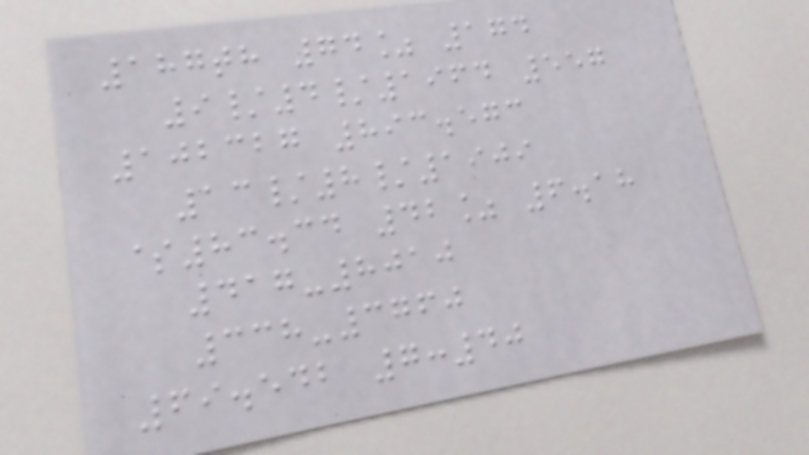187th 74% 174
9/4/1964 557
102327 893.573
13/8/1909
$83.34 42% 6.18
417-8010
338-3760
69.542 7:40
